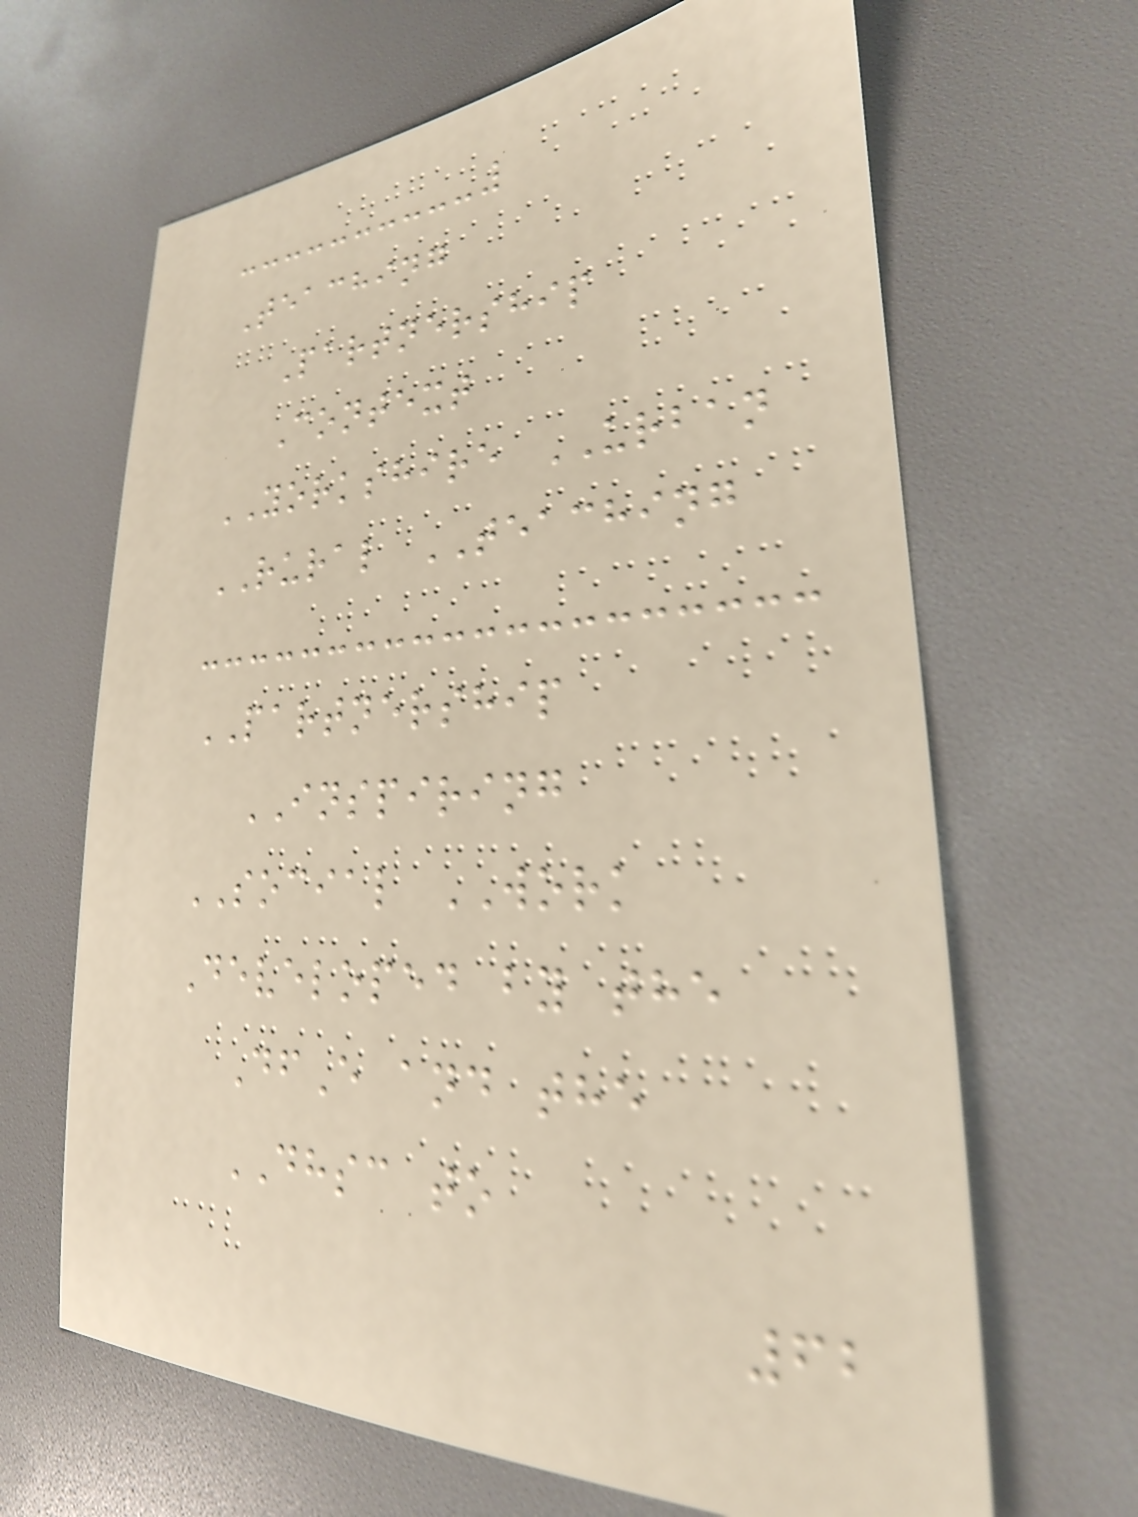Teaching
Partnership
Context
YORKSHIRE URBAN
RURAL TEACHING
PARTNERSHIP
INSPIRING
SOCIAL WORK
Developed by the
DfE and the
DHSC to
62
